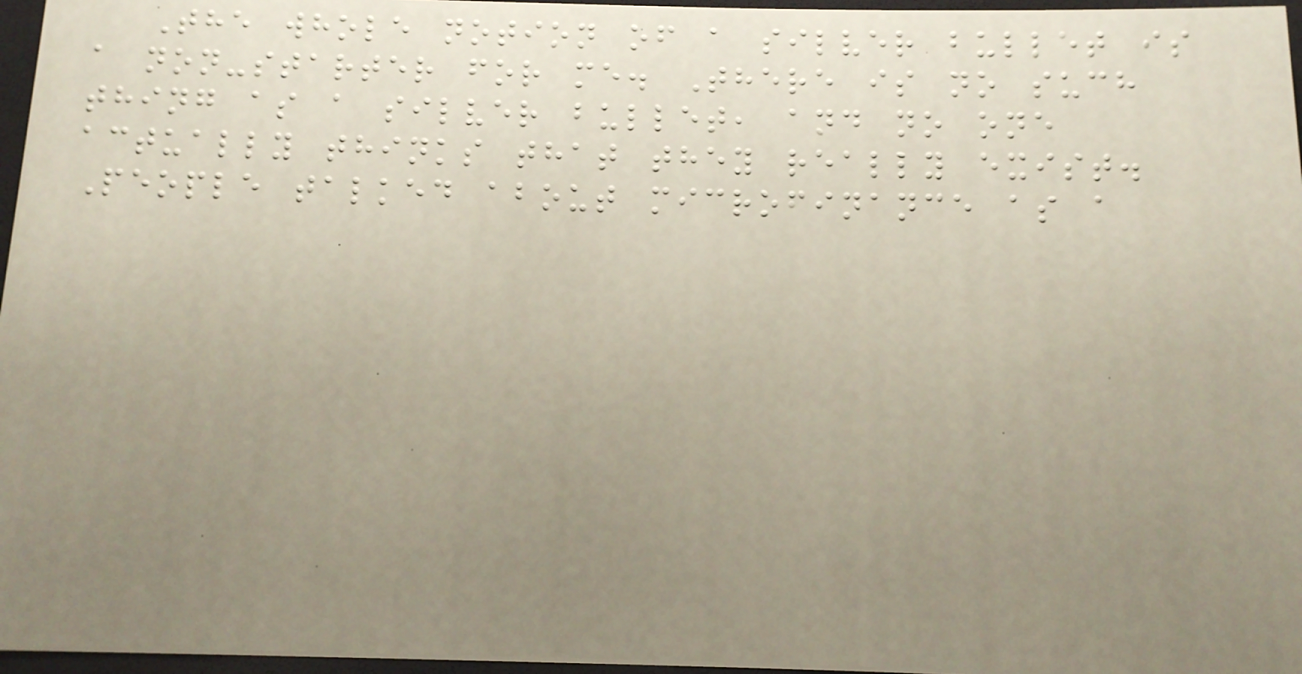The whole notion of a silver bullet is
a non-starter for me. There is no such
thing as a silver bullet, and no one
actually thinks that they really exist.
People talked about microfinance as a
